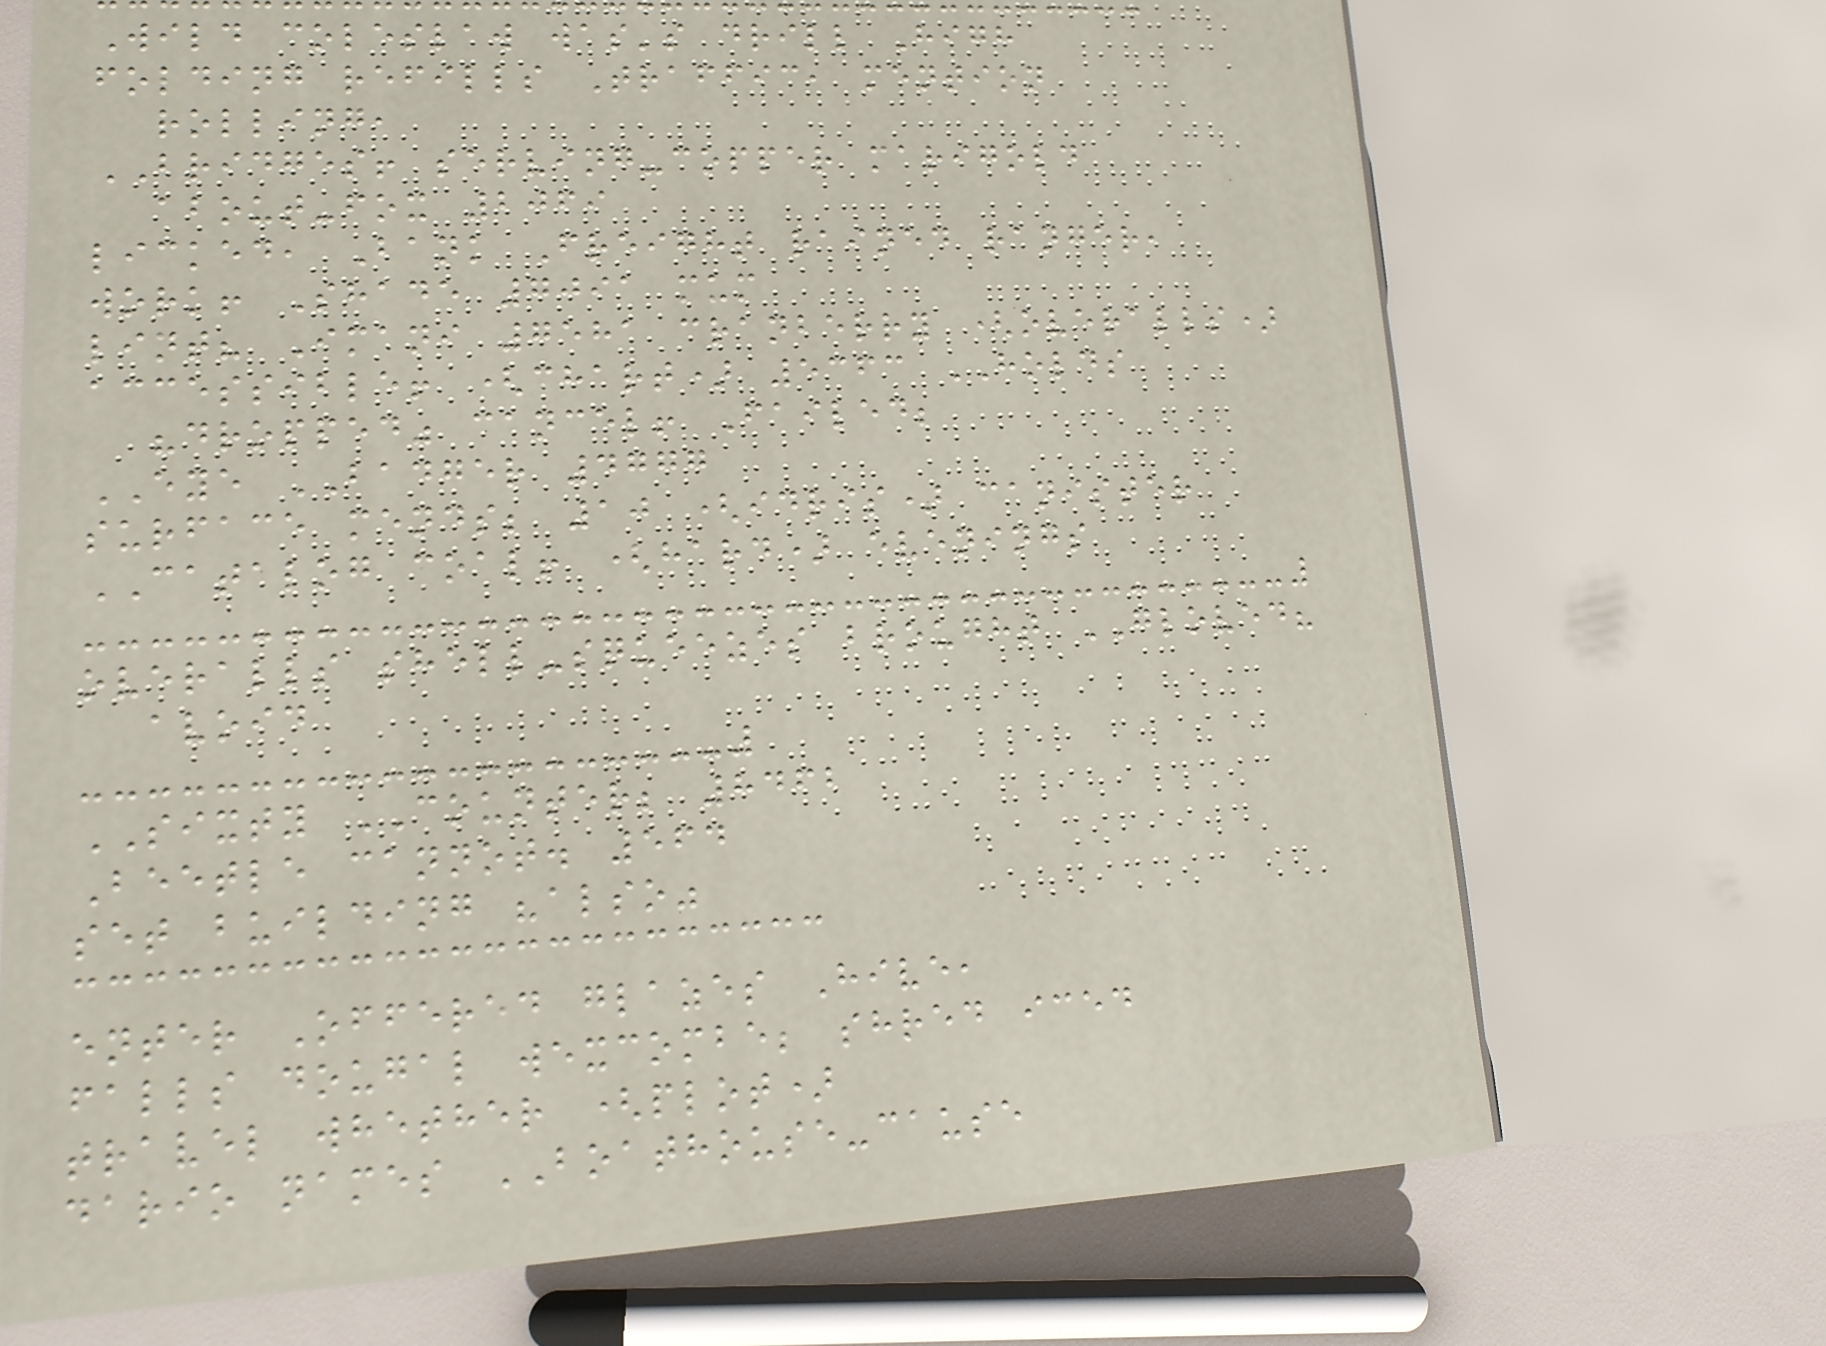Wild coleslaw was's drill High
folding refills Traffic, mention
rolling,
BRIDGES! serving-copper marigold
about-fox 2069
licked, Bank Freight rained ranger,
work! Shade 7091 mum
lint? Imani 7581 cranberry (overalls)
accessible! (chart) 5363 HOLDS
"dropped" cancel! Failed;
EYE BADGER 4777
surface mends; 10 (idris) canister
CATALOG coal! (hard) evenings
overalls shell-squeezes brought GLOVED?
avoid
SIXTY COUNTER; 8462
Beetle cannot. 564
set building "also"
enter Offered glazes Hive,
falls dougal wexcombe; shred iced
travel whether (plot)
dario names BOATHOUSE-cause
